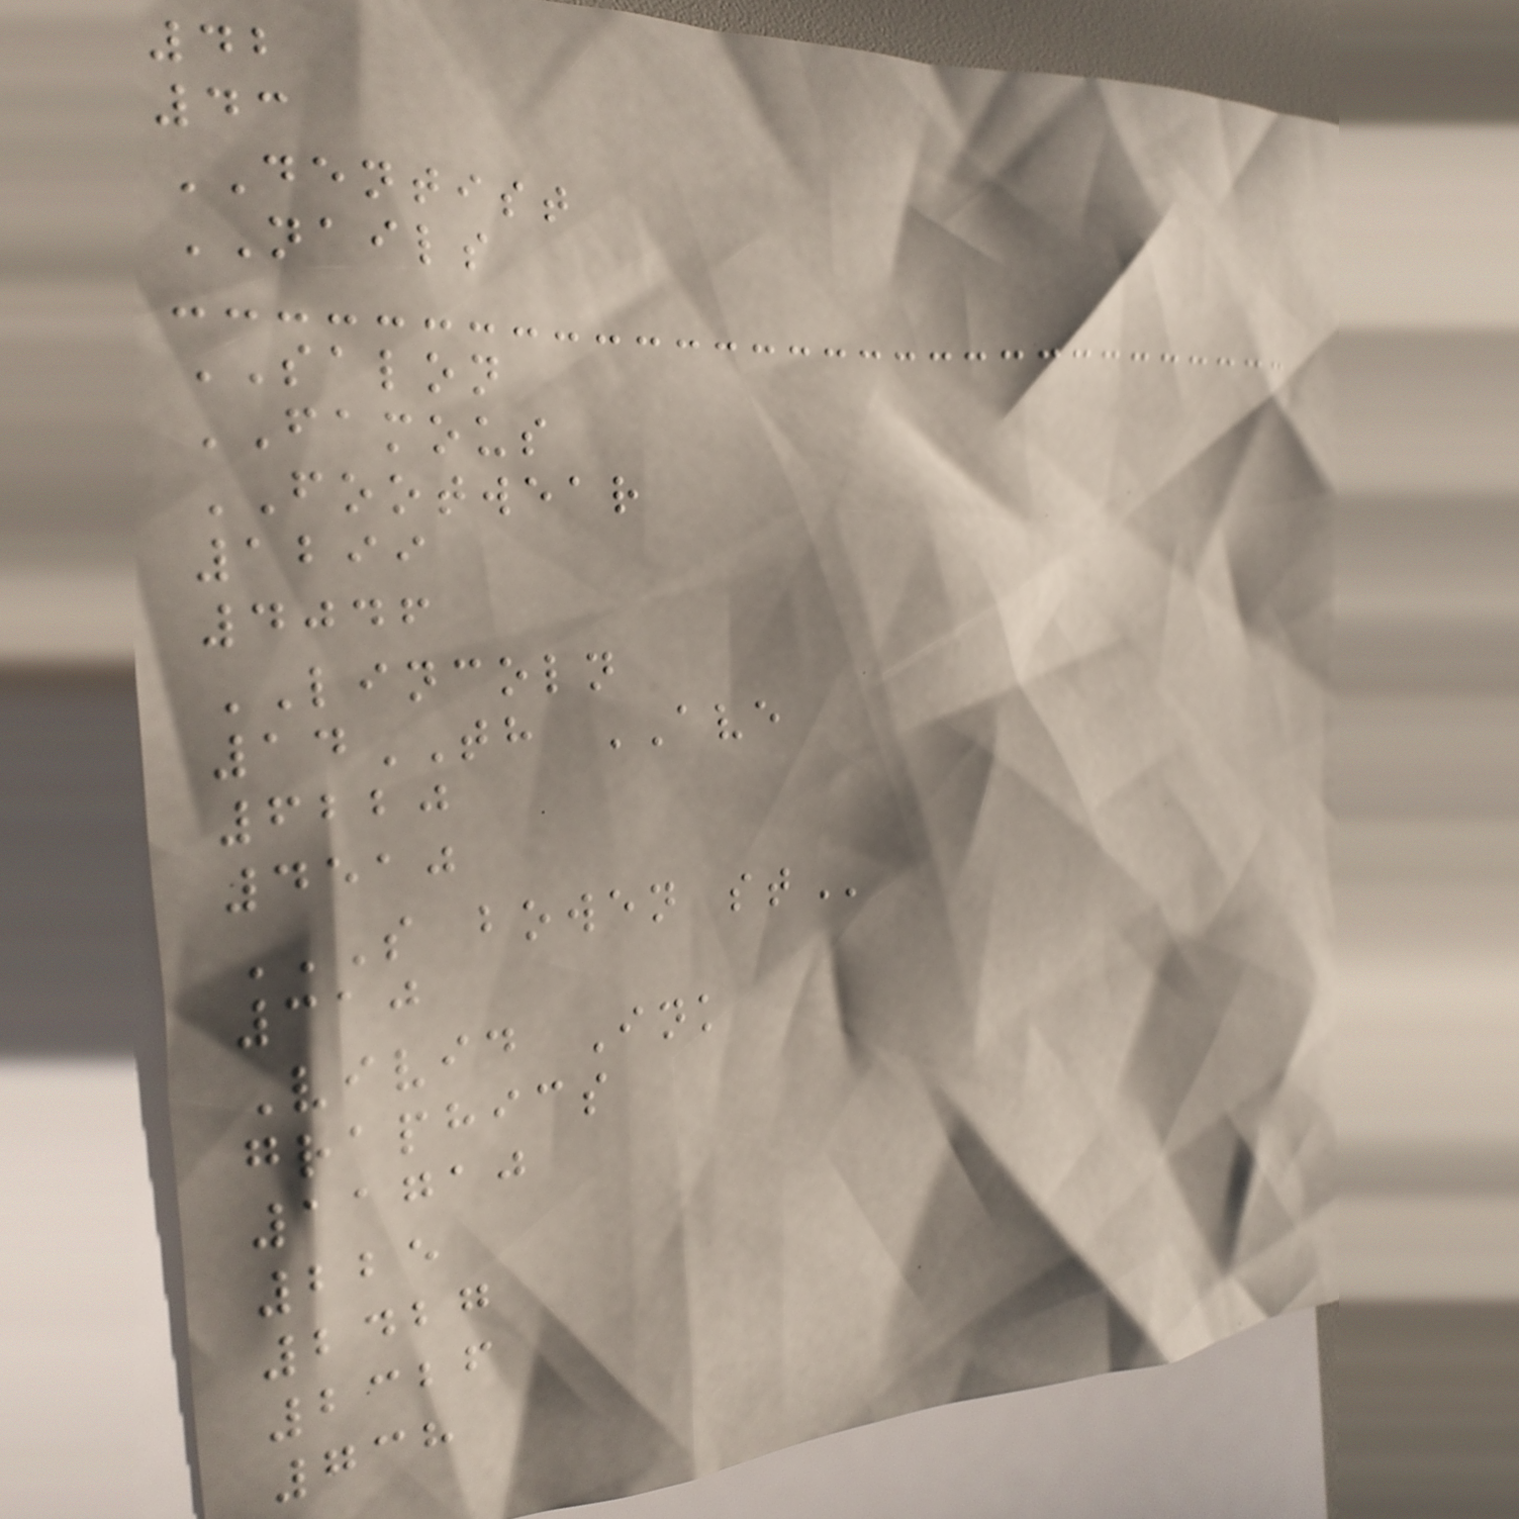42
43
DENTIST
NAILS
SALON
FAMOUS
FOOTWEAR
1299
4046
LINCOLN
14TH AVE
6220
4510
S BOWEN ST
310
Vivid Ink
graphics
11710
225
2427
2326
738
